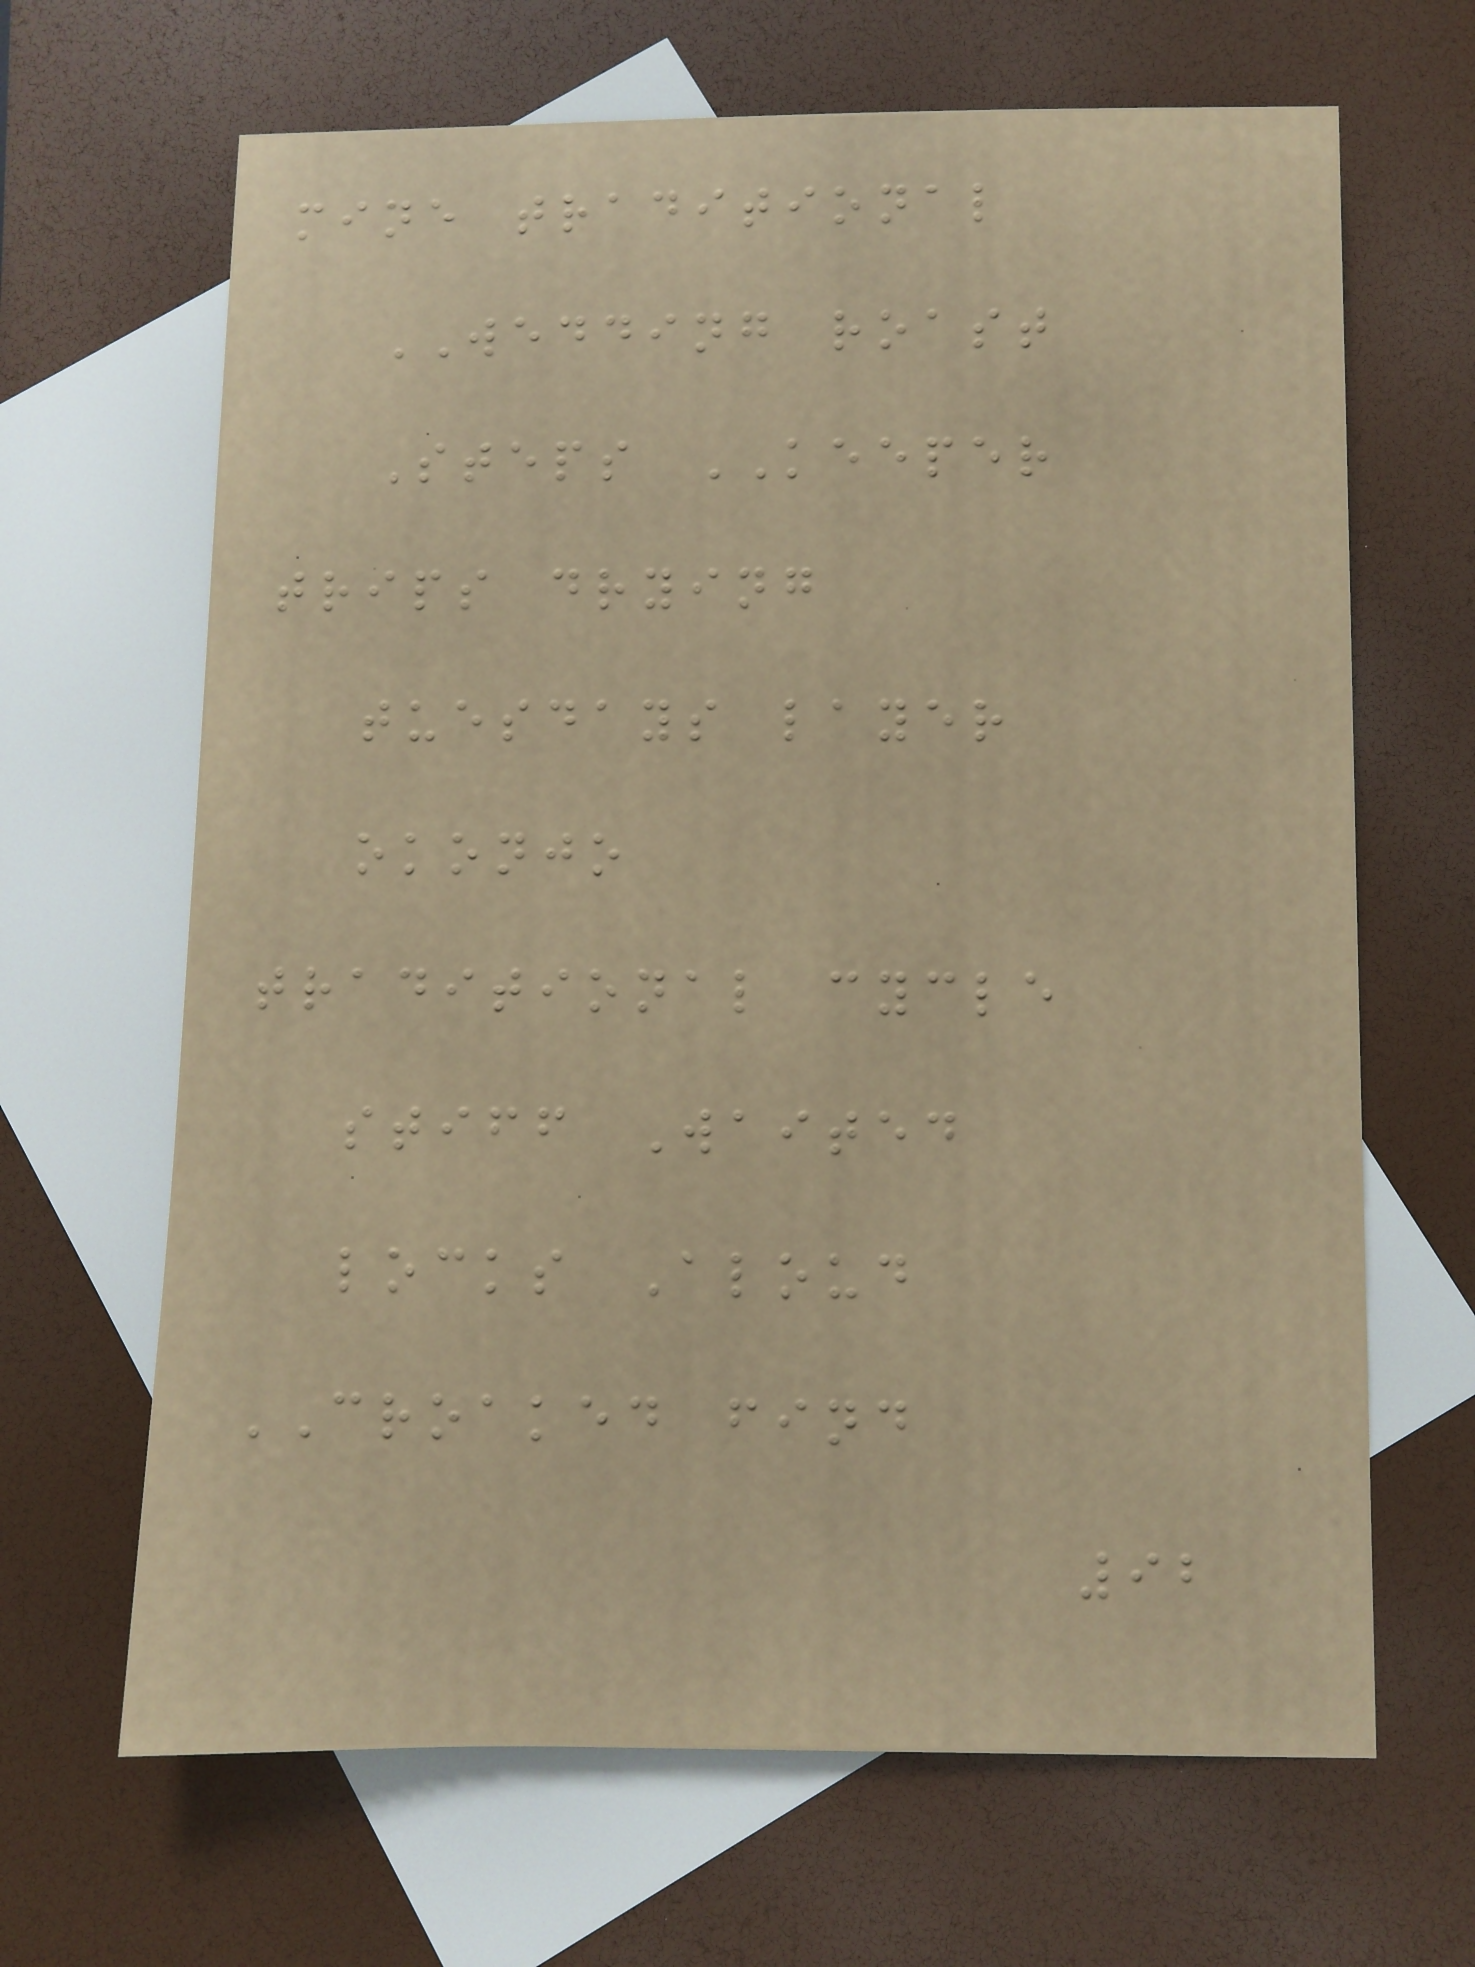mine traditional
WEDDING roast
Steps KEEPER
trips drying
tuesdays layer
okonjo
traditional cycle
stiff Waited
locks Aloud
CROAKED find
92
